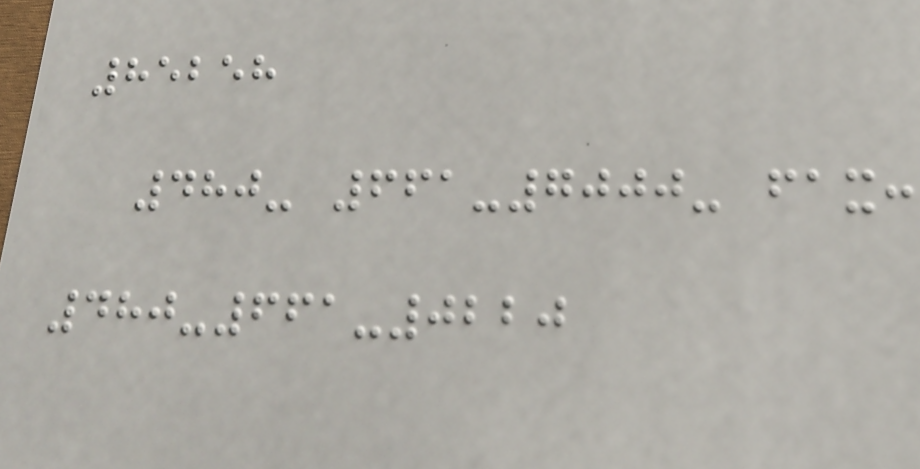85258
480- 661-7000- fax:
480-661-0220
